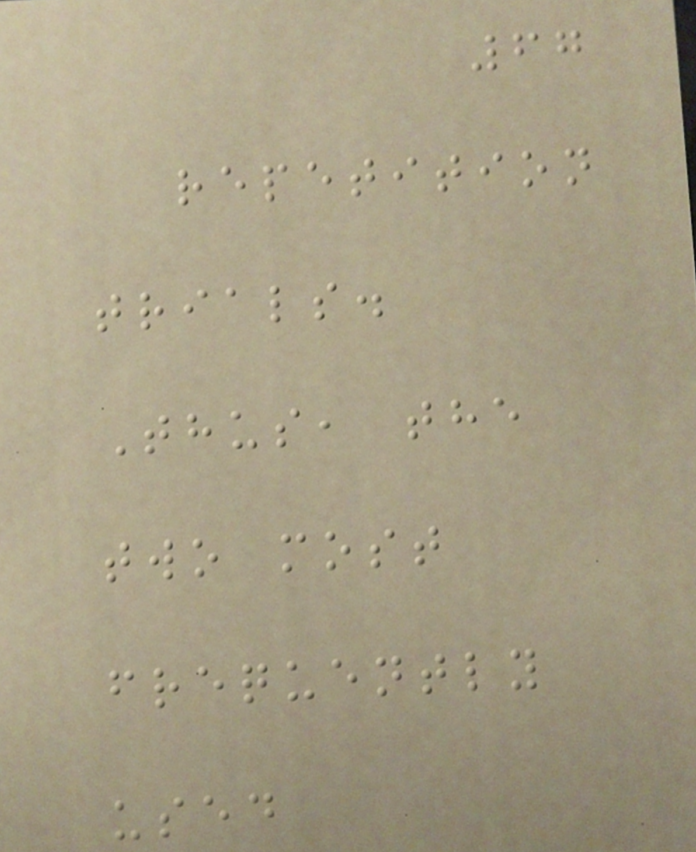67
repetition
trials.
Thus, the
two most
frequently
used
